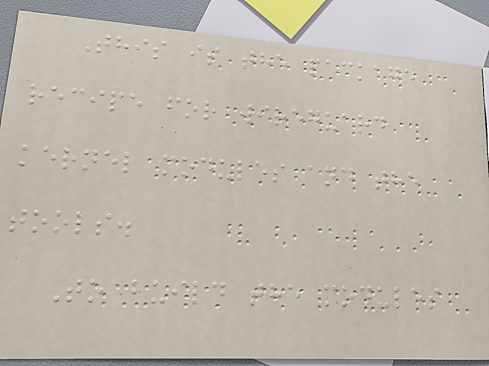This is the package
recipe for wireguard
kernel modules and the
tools.
To build the modules
